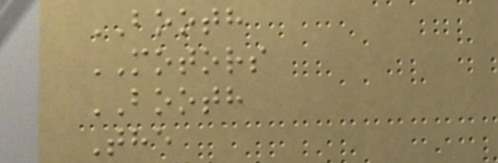BOOTH
MOTORS
BOOTH
The
